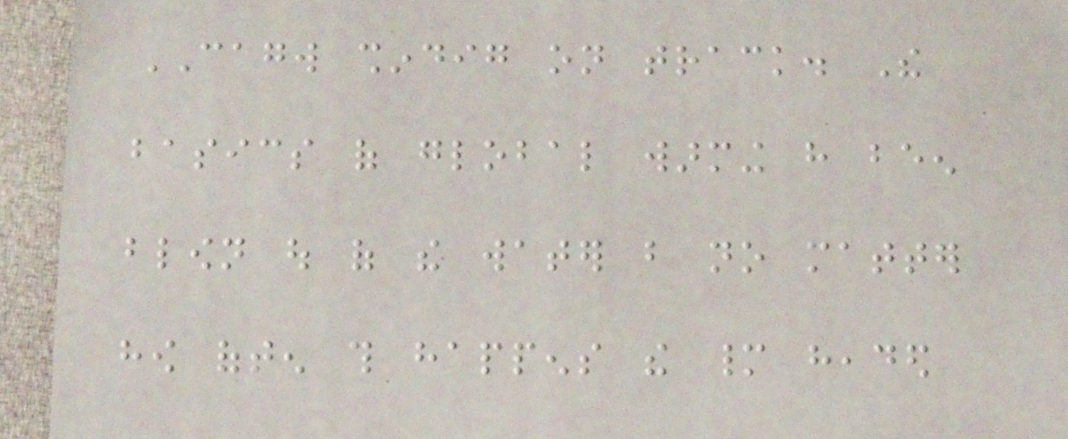CAGW shindig on track. The
basics of global warming have been
blown out of the water but no matter
how often this happens the many headed
